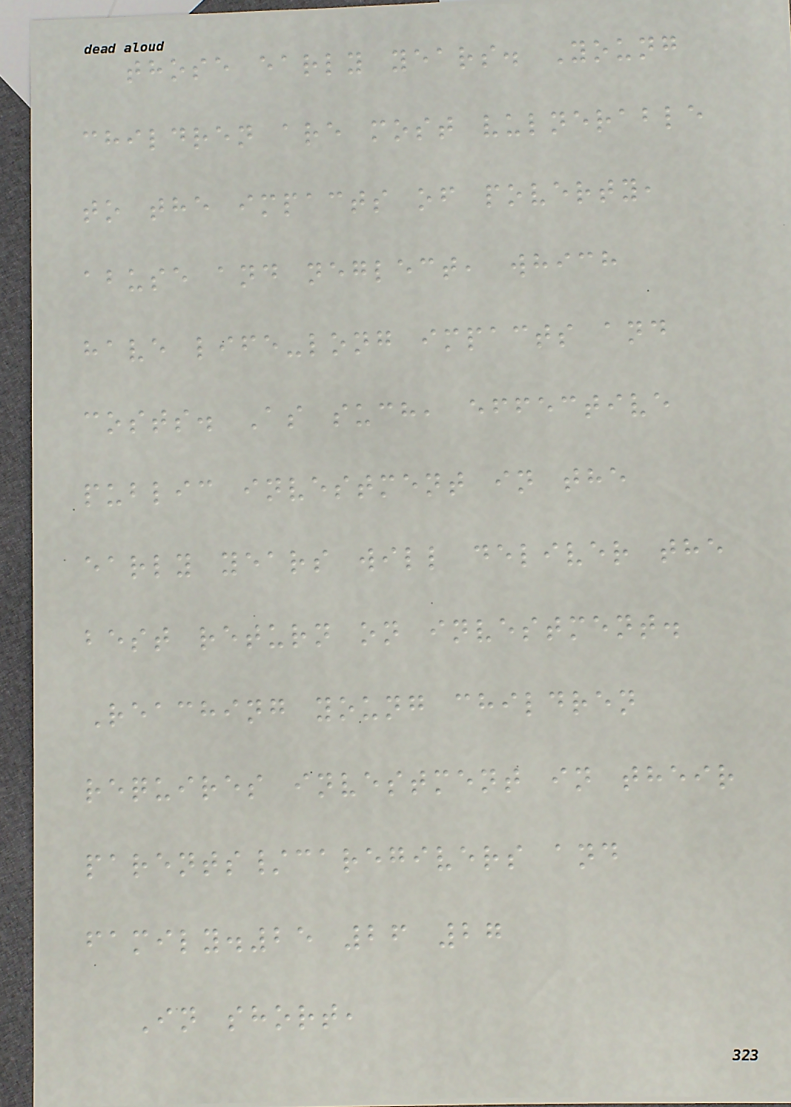those early years. Young
children are most vulnerable
to the impacts of poverty,
abuse and neglect, which
have life-long impacts and
costs. As such, effective
public investment in the
early years will deliver the
best return on investment.
Reaching young children
requires investment in their
parents/caregivers and
family.25 26 27
In short,
